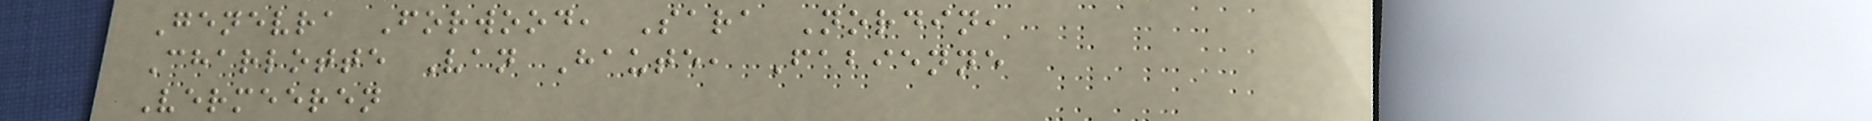Genevra Forwood, Sara Nordin,
Charlotte Van Haute, Fabienne
Vermeeren
